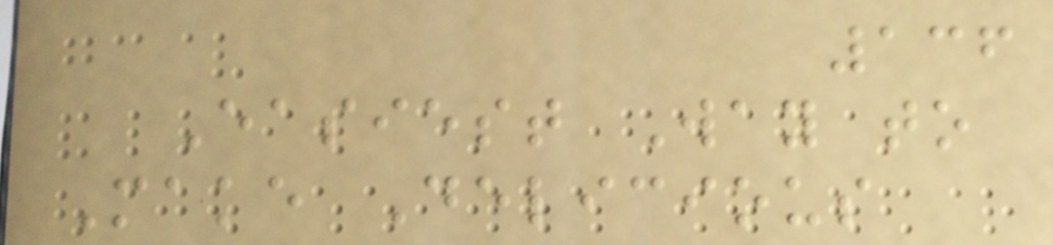136
Easiest Way to
Make Delicious
